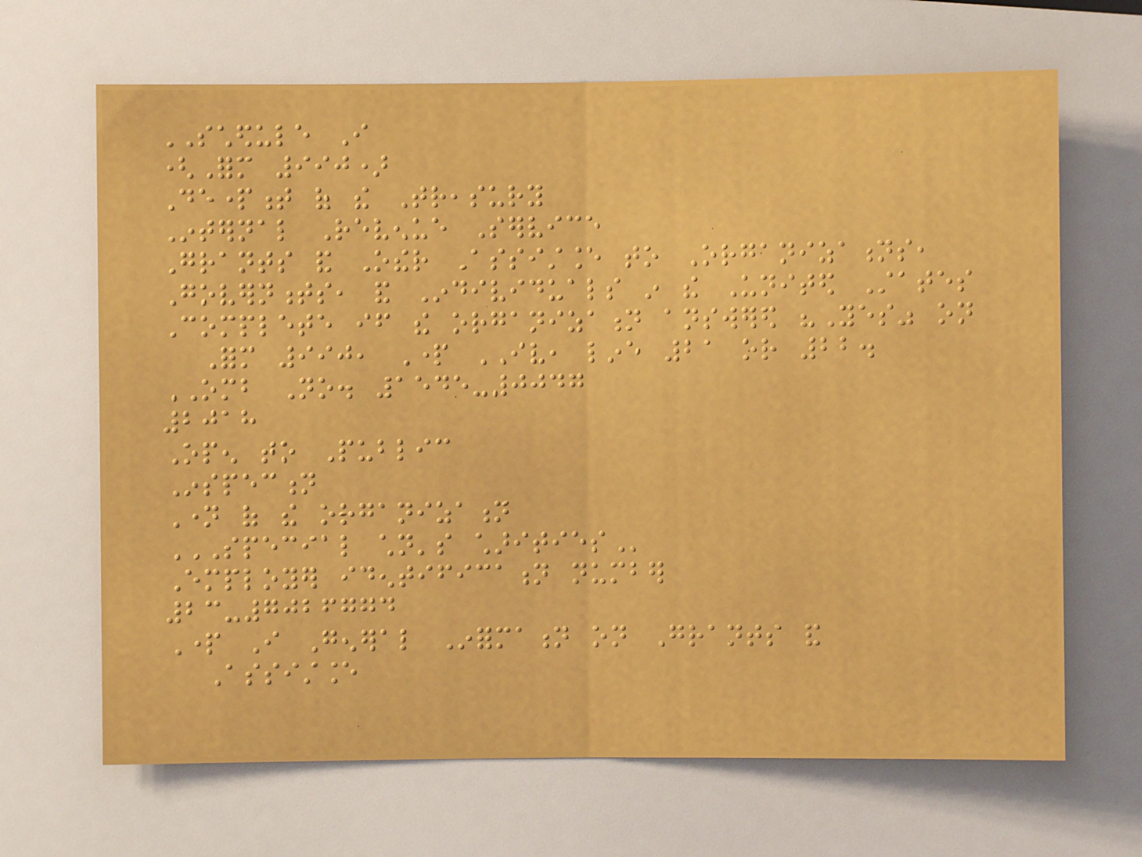SCHEDULE I
(Form 990)
Department of the Treasury
Internal Revenue Service
Grants and Other Assistance to Organizations,
Governments, and Individuals in the United States
Complete if the organization answered "Yes" on
Form 990, Part IV, line 21 or 22.
OMB No. 1545-0047
2018
Open to Public
Inspection
Name of the organization
SPECIAL CHILDREN'S CHARITIES
Employer identification number
23-7026774
Part I General Information on Grants and
Assistance
